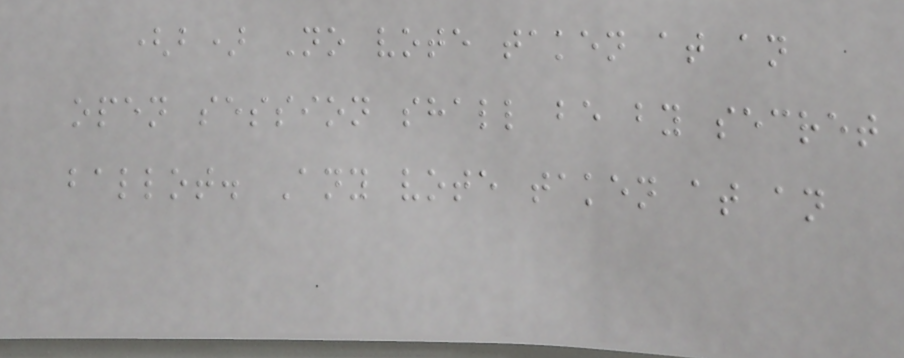(b) No vote taken at an
open session shall be by secret
ballot. Any vote taken at an
